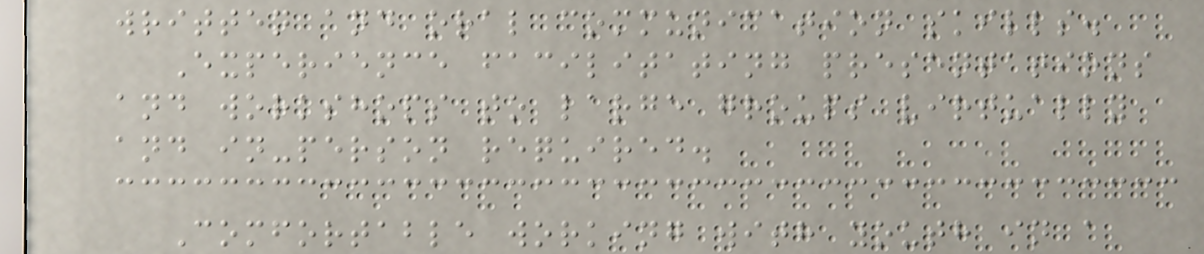written and oral communication skills.
Experience facilitating presentations
and workshops to large groups virtually
and in-person required.
Comfortable working with youth in a
